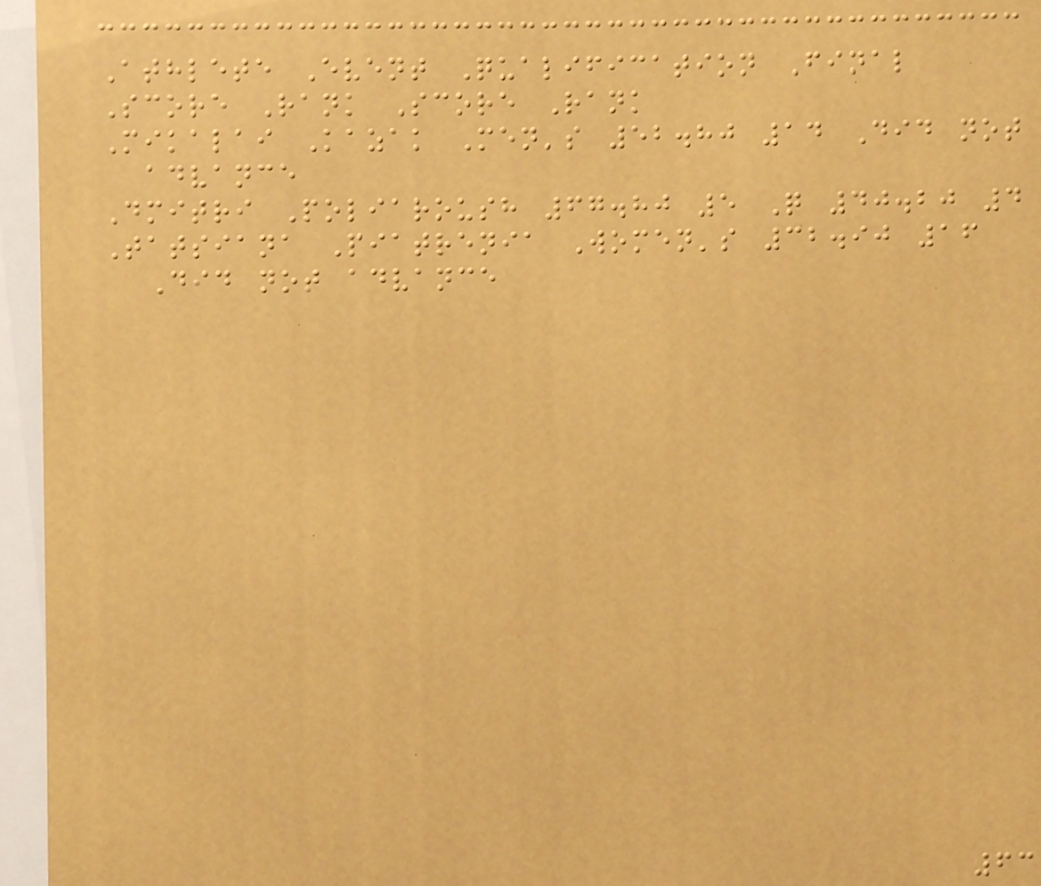Athlete Event Qualification Final
Score Rank Score Rank
Mikalai Kazak Men's 52.80 14 Did not
advance
Dmitri Poliaroush 67.80 5 Q 40.20 4
Tatsiana Piatrenia Women's 32.90 16
Did not advance
63
